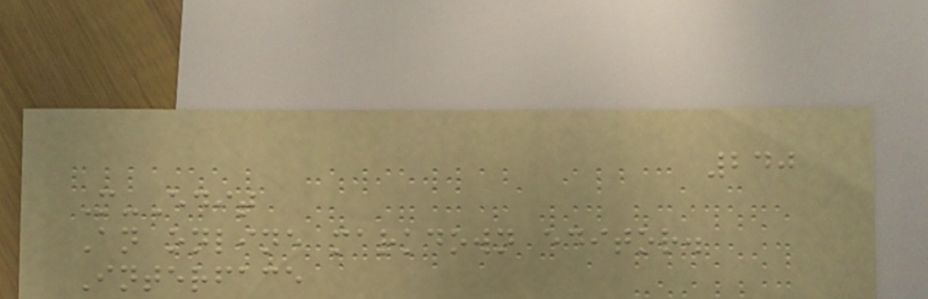240
M-Edit
An online markdown editor.
Interface
